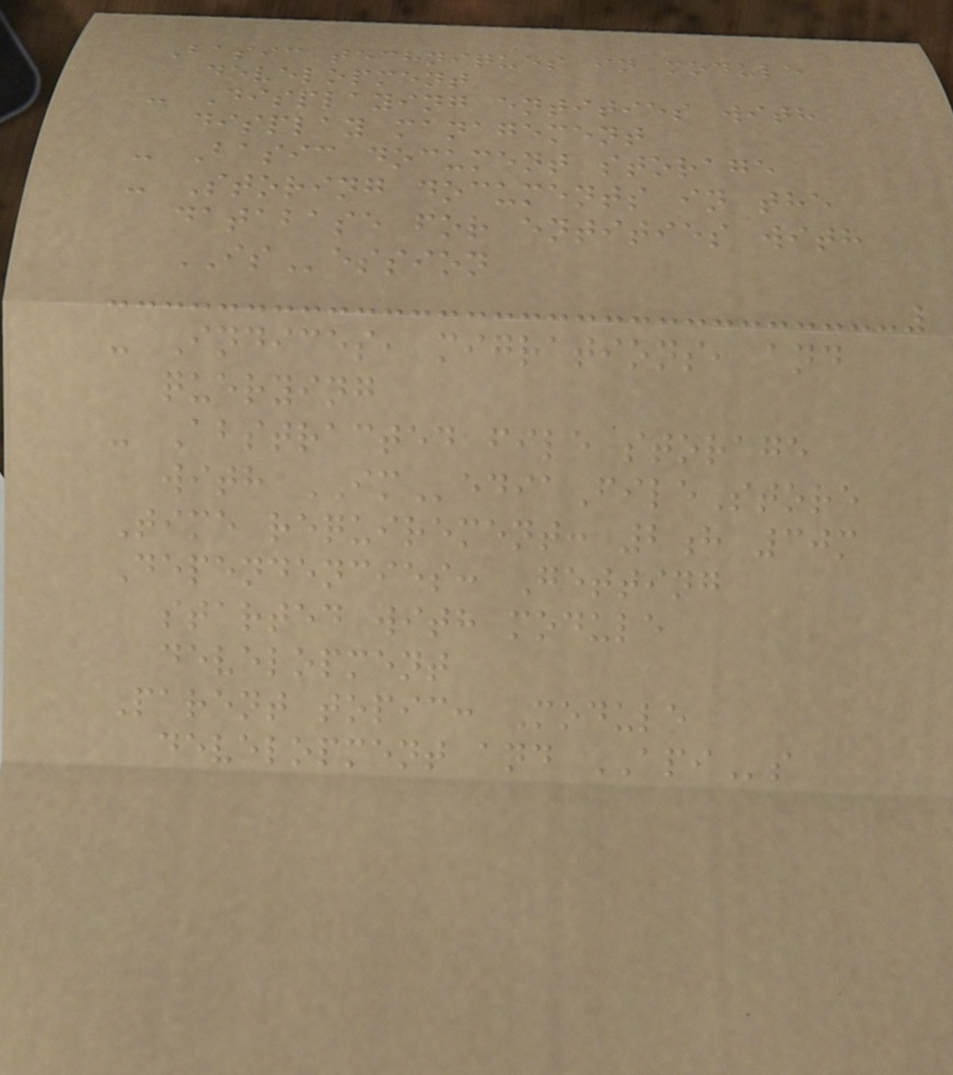Basic techniques in module
development
- Displaying entities with
display management
- Basic document storage
- Storing documents in the
database for entities with
ISession
- Indices, migrations, and
querying
- Abstracted file storage
with IMediaFileStore
Time requirement: 2h 30m
Dependencies: Getting
started with module
development
Parent topic: Module
development and APIs
